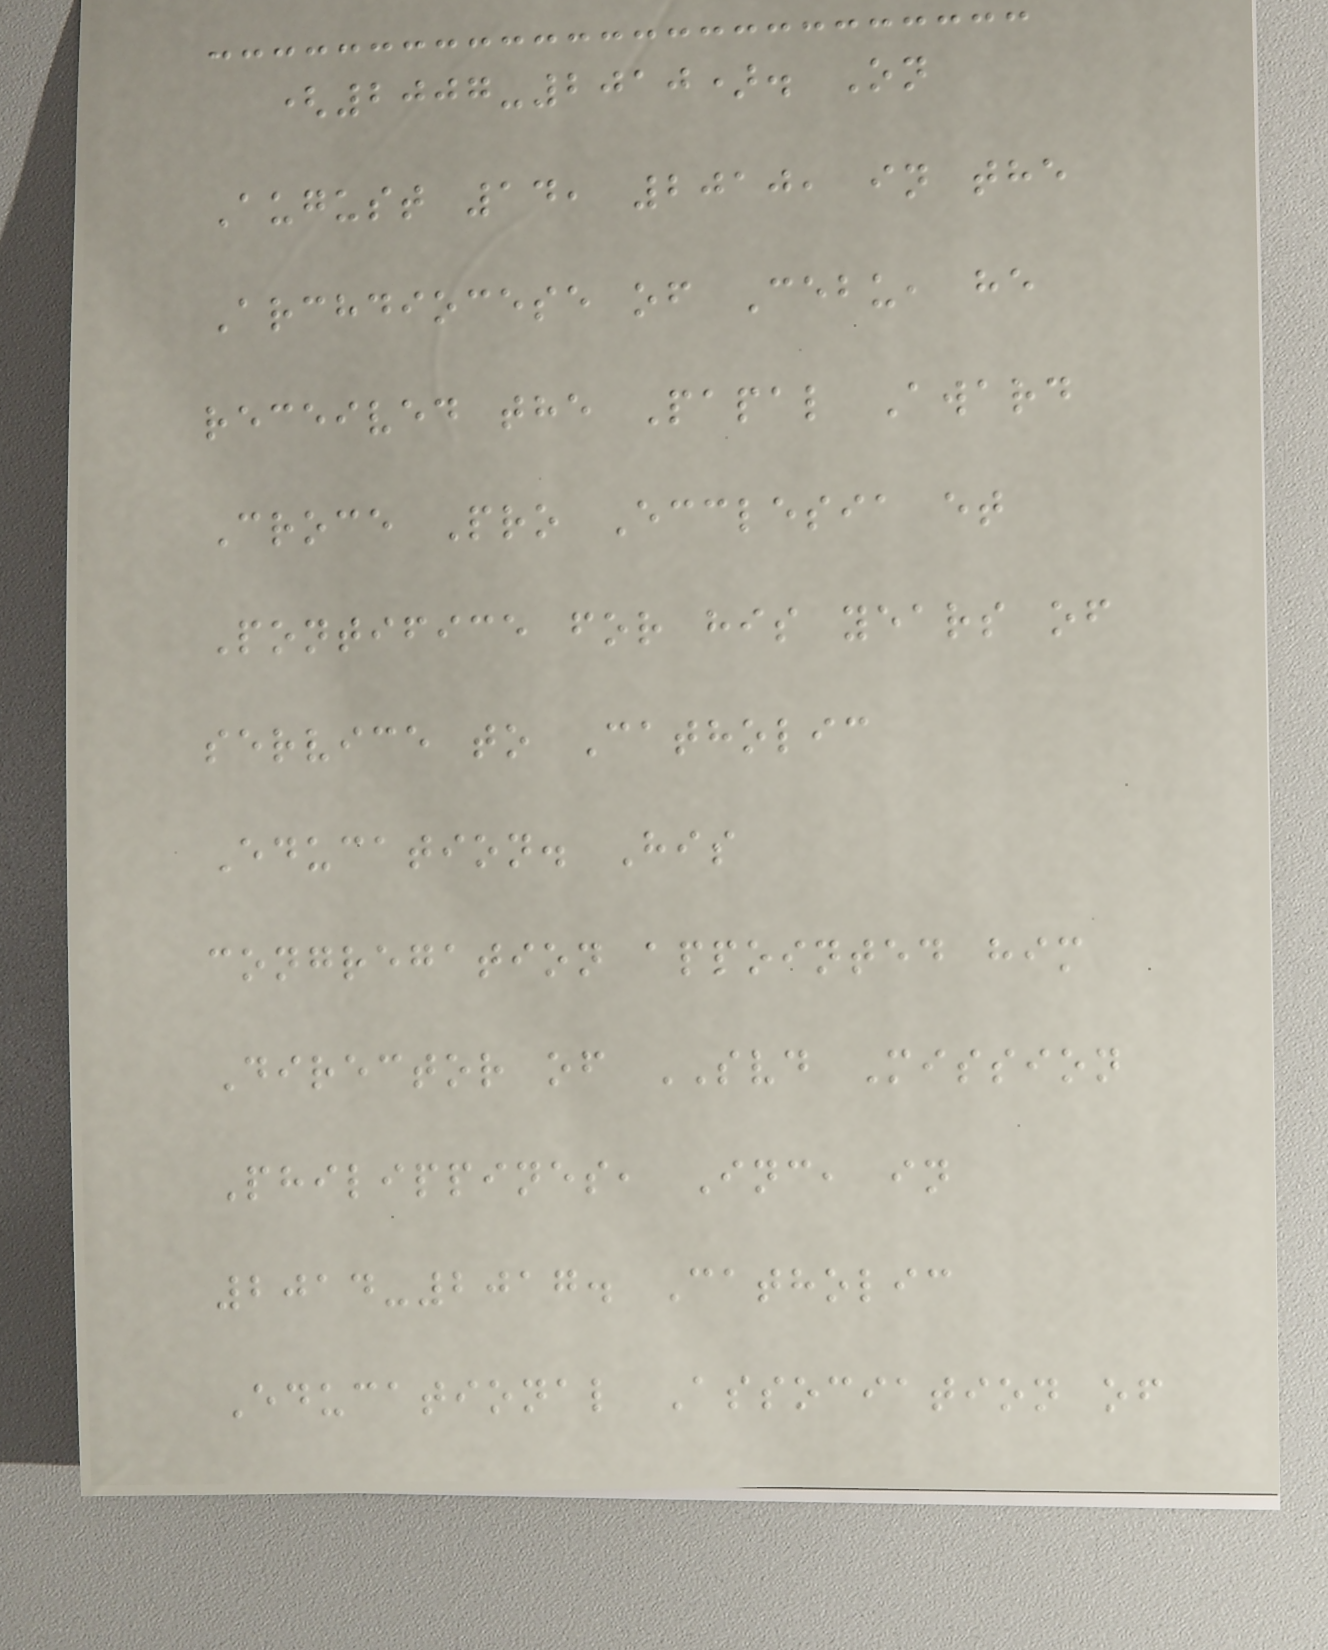(2007-2010). On
August 14, 2010, in the
Archdiocese of Cebu, he
received the Papal Award
Croce Pro Ecclesia et
Pontifice for his years of
service to Catholic
Education. His
congregation appointed him
Director of SVD Mission
Philippines, Inc, in
2014-2017. Catholic
Educational Association of
